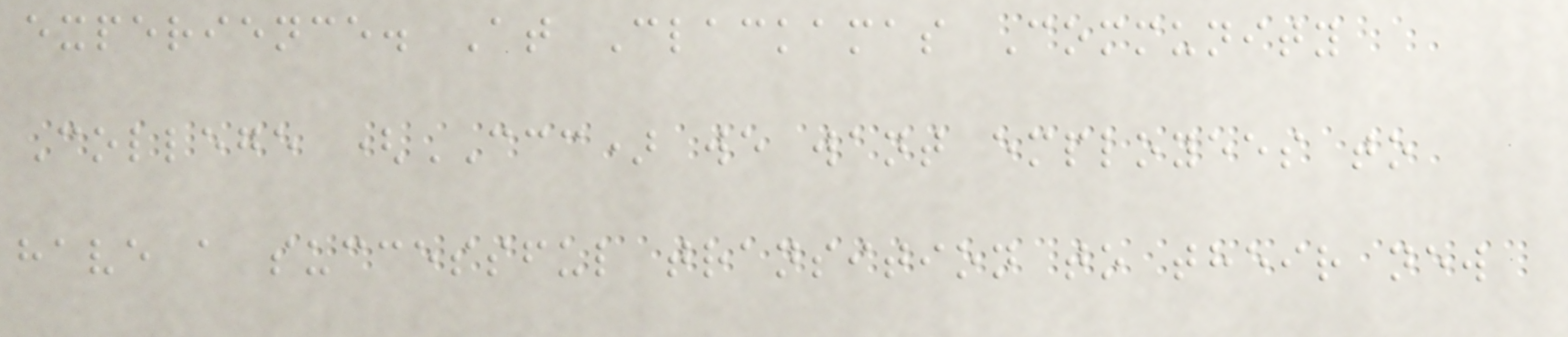experience. At Clackamas Community
College (CCC) we want employees to
have a successful transition to their new
